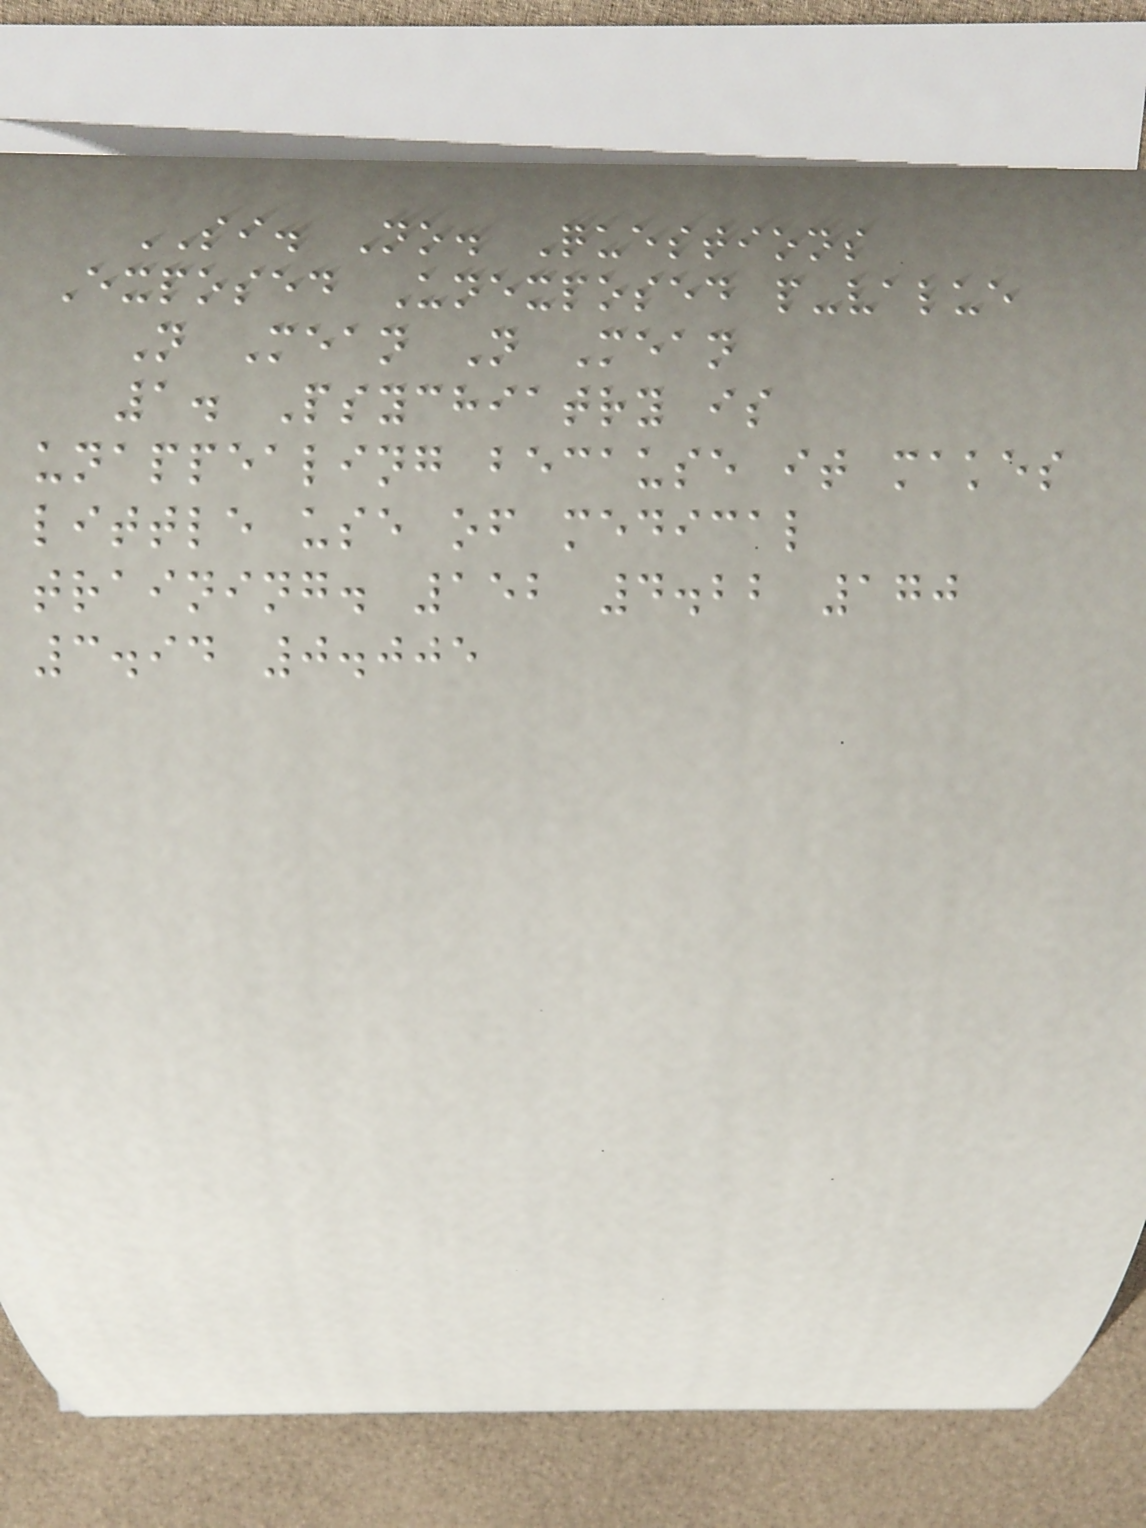SI. No. Questions
Exposed Unexposed p-value
N Mean N Mean
1. Psychiatry is
unappealing because it makes
little use of medical
training. 152 4.22 170
3.94 0.005
